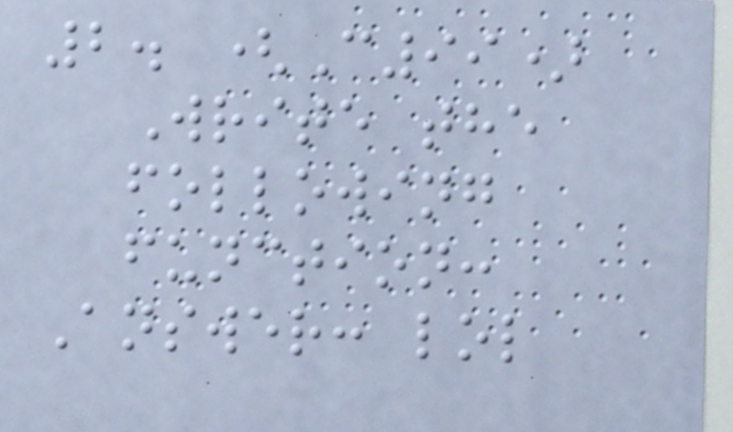2. (C99)
Write the
following
function:
Answer: lol
